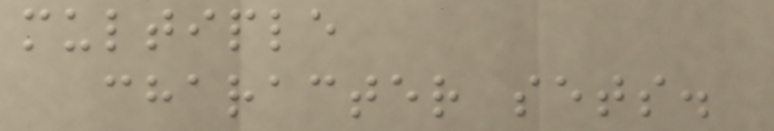multiple
character sets.
